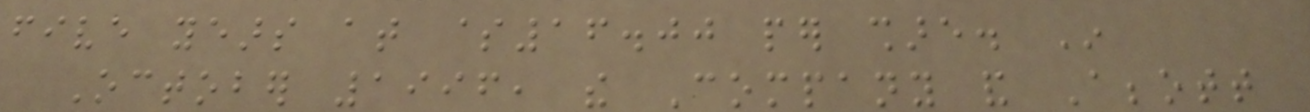five years at $16.00 per share. In
October 1996, the Company and Abbott
